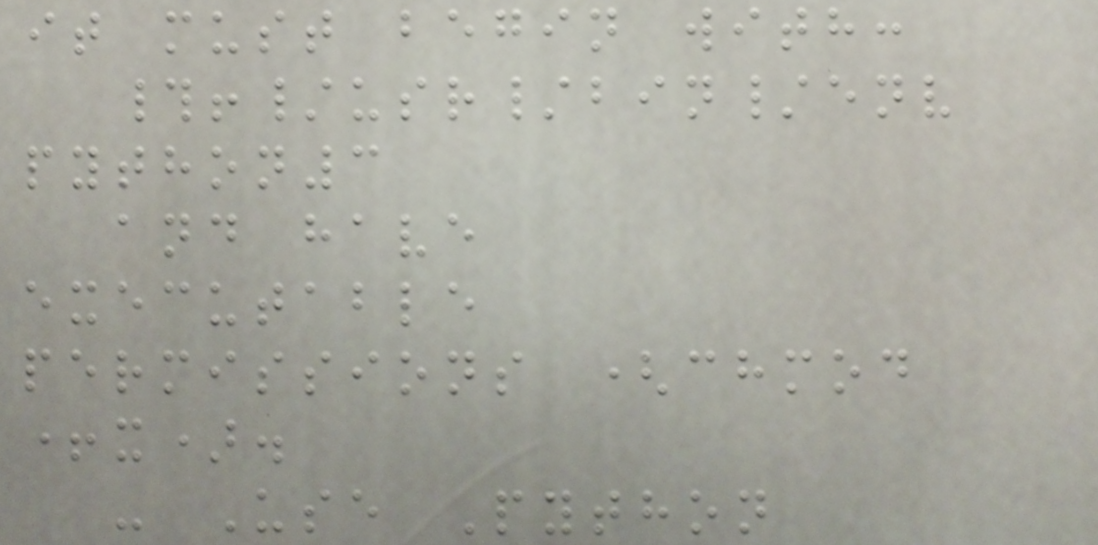it must begin with:
#!/usr/bin/env
python3
and have
executable
permissions (chmod
+x).
- Use Python
